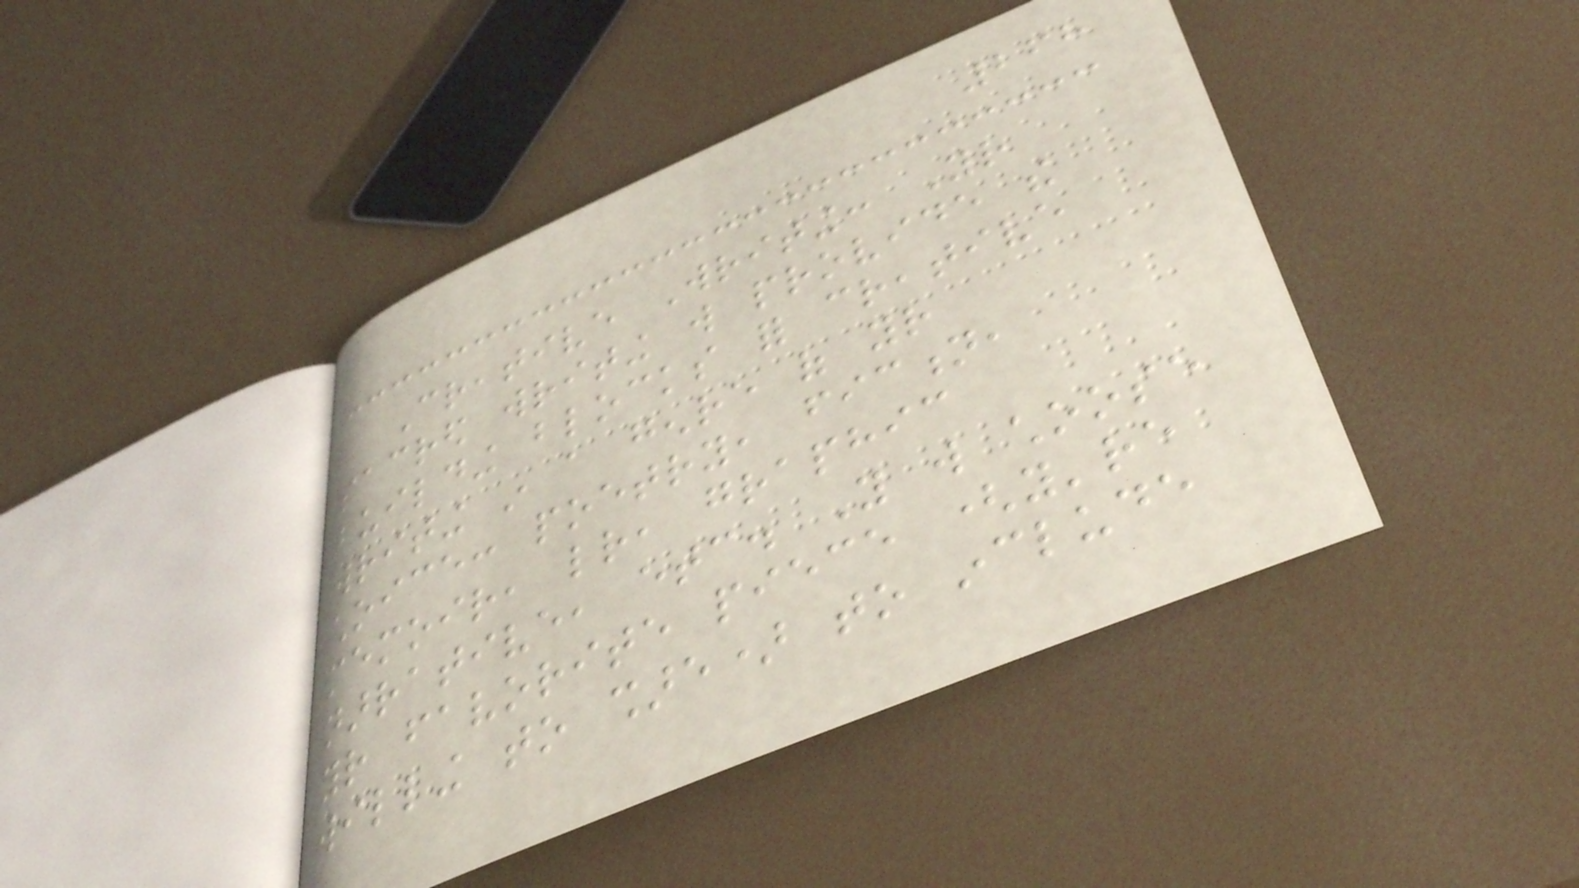268
Creative Writing: Your
sacred writing will provide the
building blocks for creative
writing in a genre of your
choice: poetry, fiction,
memoir, letter, graphic
narrative, etc. You will choose
your favorite piece (you're
willing to share) to include
